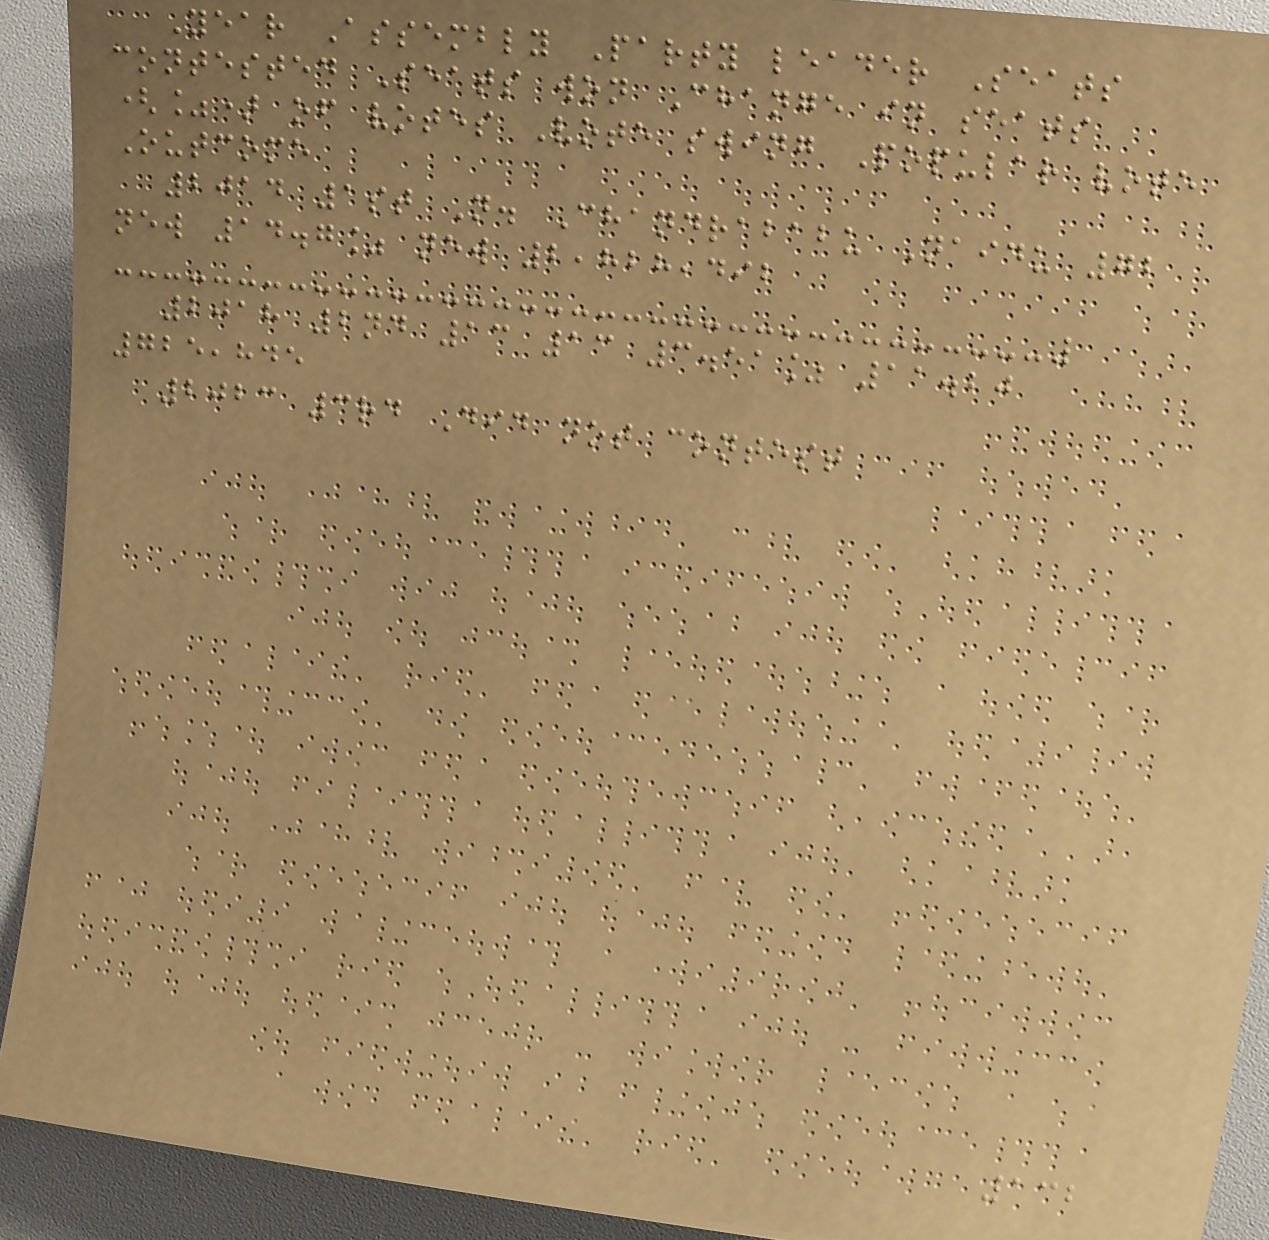Year Assembly Party leader Seats
contested Seats won Change in seats
(%) of votes Vote swing Popular vote
Outcome
2014 1st N. Chandrababu Naidu 72
new 14.7% new 2,828,492
2018 2nd 13 13 3.51% 11.20
725,845
2023 3rd Did not contest
132
